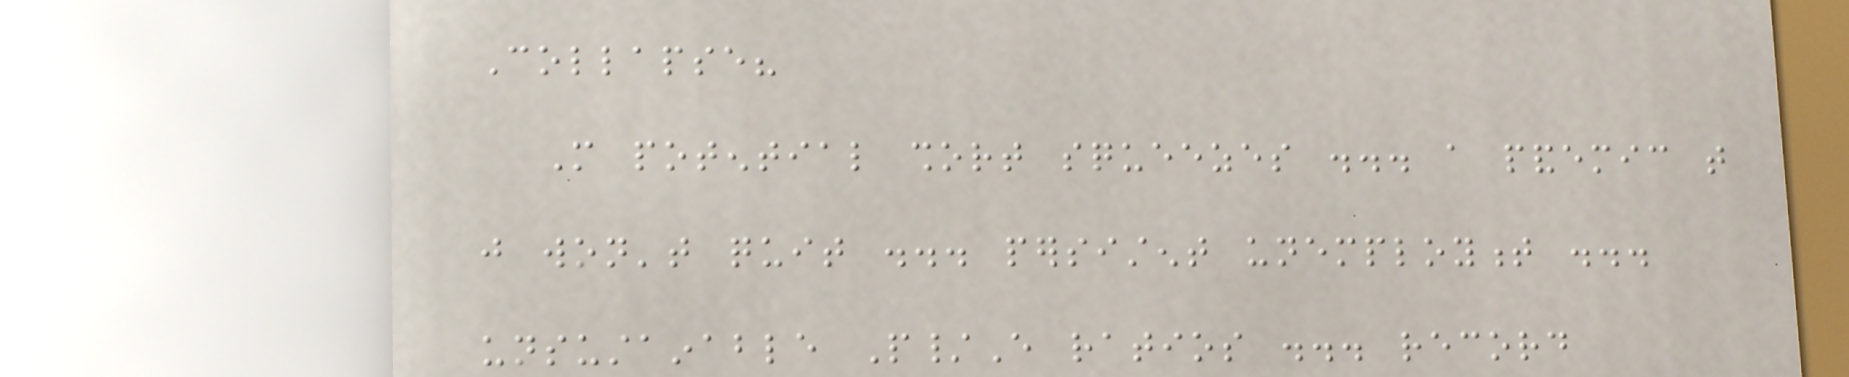Collapse?
More potential short squeezes ... a pandemic that
just won't quit ... persistent unemployment ...
unsustainable P/E ratios ... record
